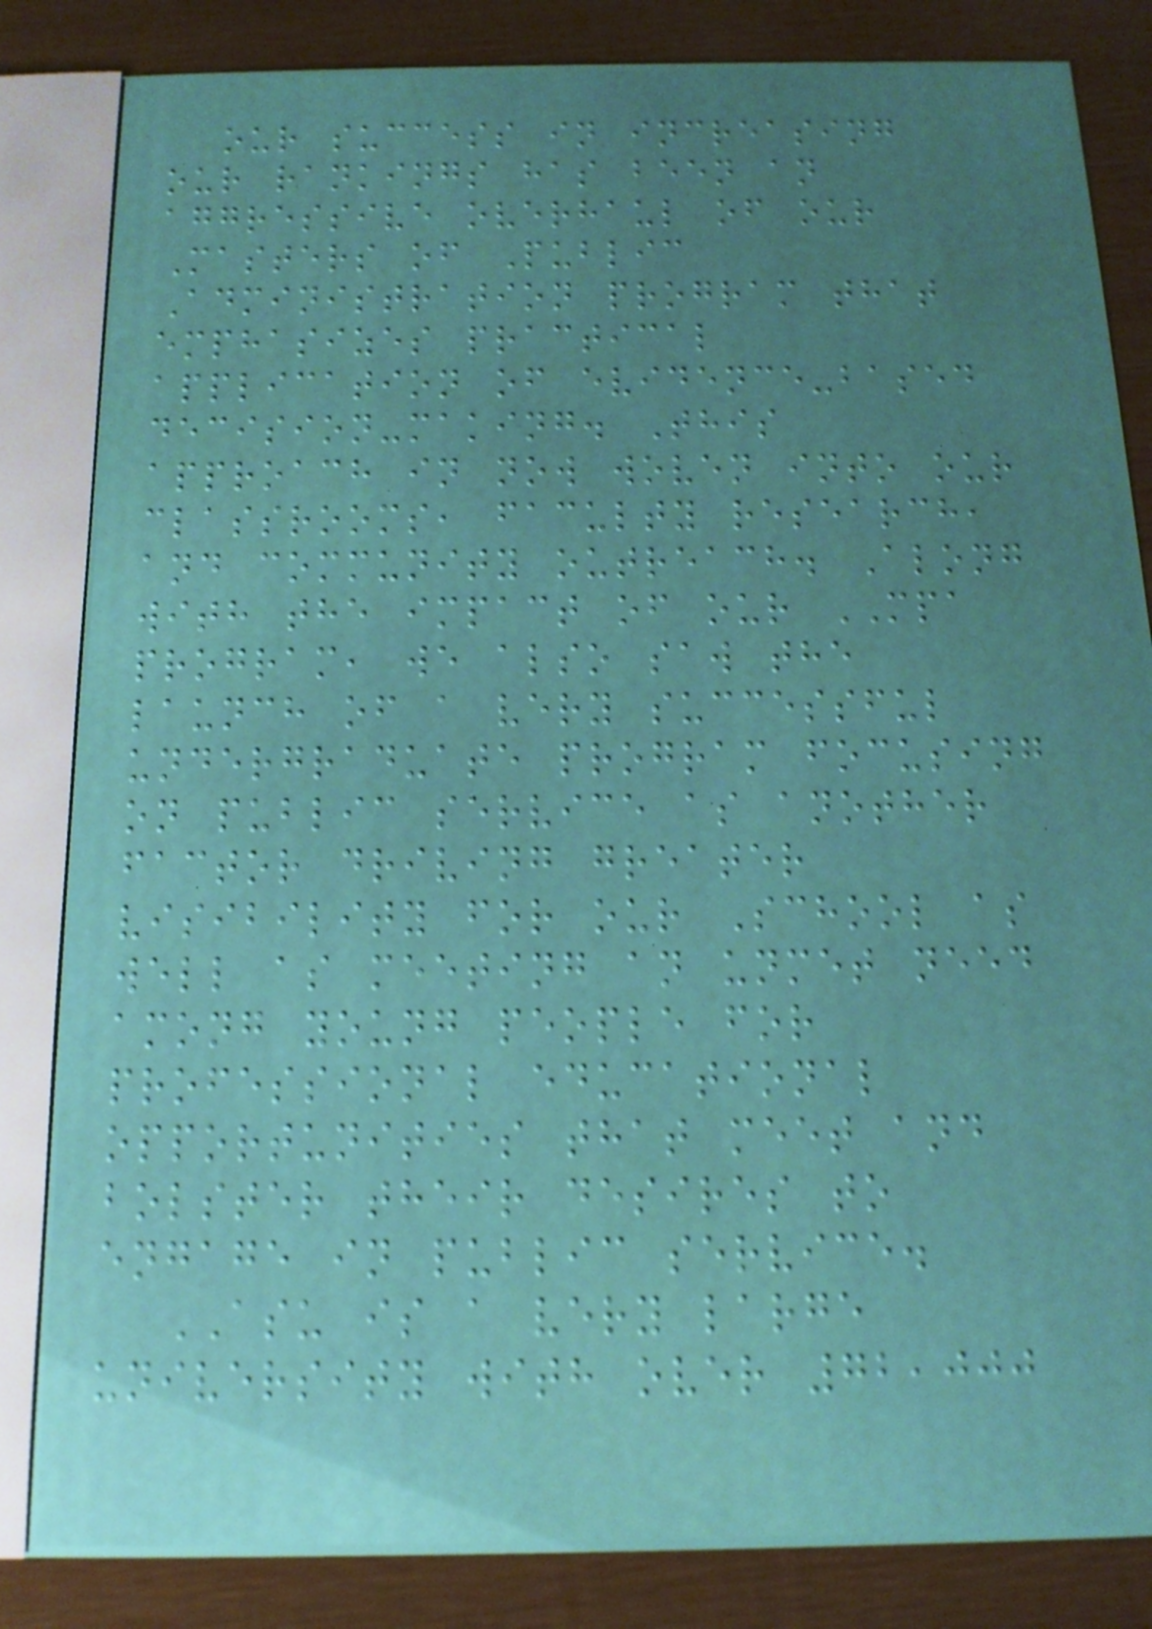our success in increasing
our rankings has been an
aggressive overhaul of our
Masters of Public
Administration program that
emphasizes practical
application of evidence-based
decision-making. This
approach in now woven into our
classrooms, faculty research,
and community outreach. Along
with the impact of our MPA
program, we also saw the
launch of a very successful
undergraduate program focusing
on public service as another
factor driving greater
visibility for our School as
well as meeting an unmet need
among young people for
professional educational
opportunities that meet and
bolster their desires to
engage in public service.
ASU is a very large
university with over 72,000
